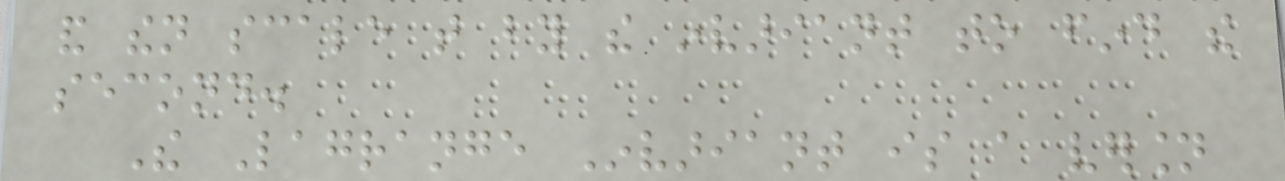and then scale that by the invariant to find the
second.
The Lagrange Invariant is a version
